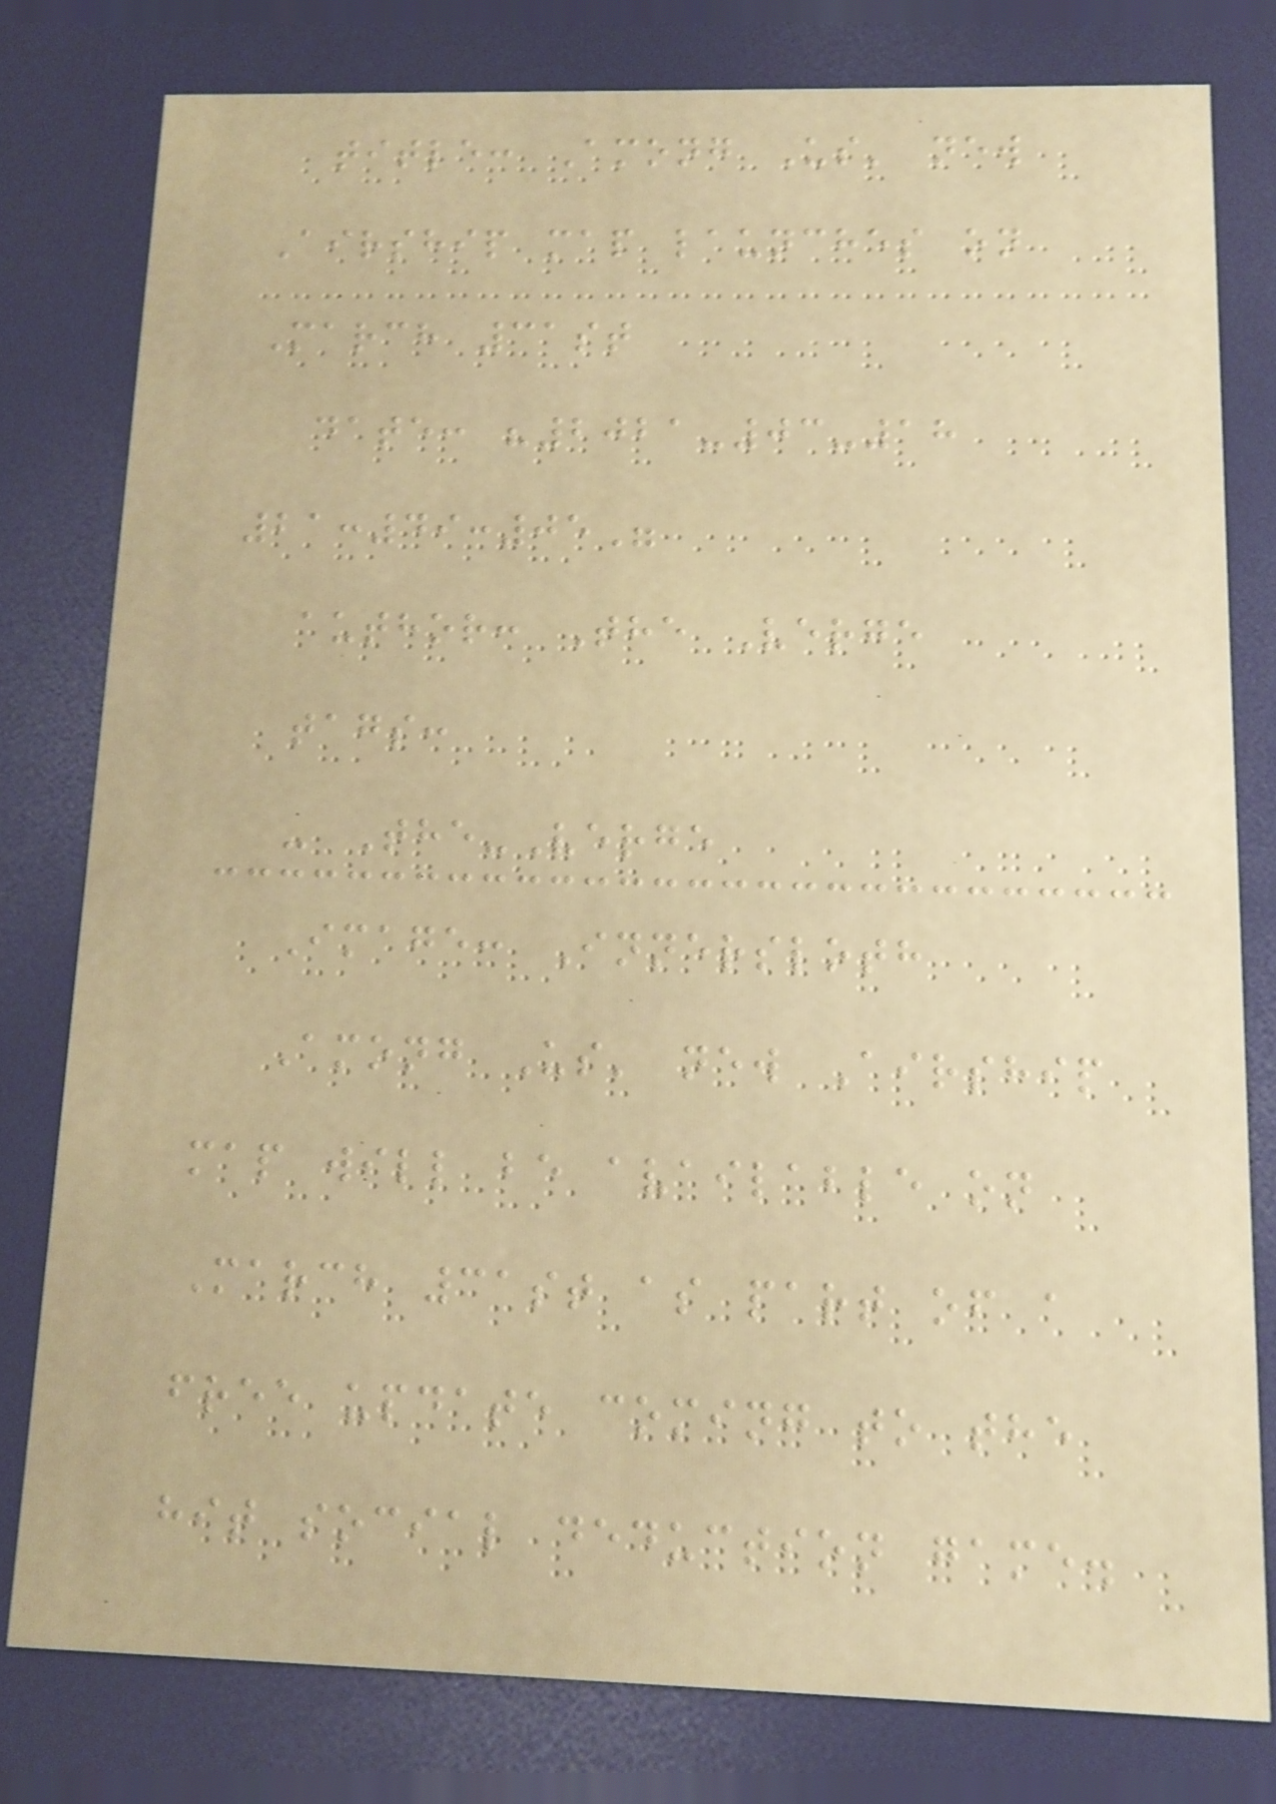title: Among Us' new
Airship map launches on
March 31st
date: "2021-03-18
21:49:05"
author: The Verge
tags:
- The-Verge
Image: Innersloth
Among Us' new Airship
map will be available on
March 31st as part of a
free update coming to the
hit social deduction game.
